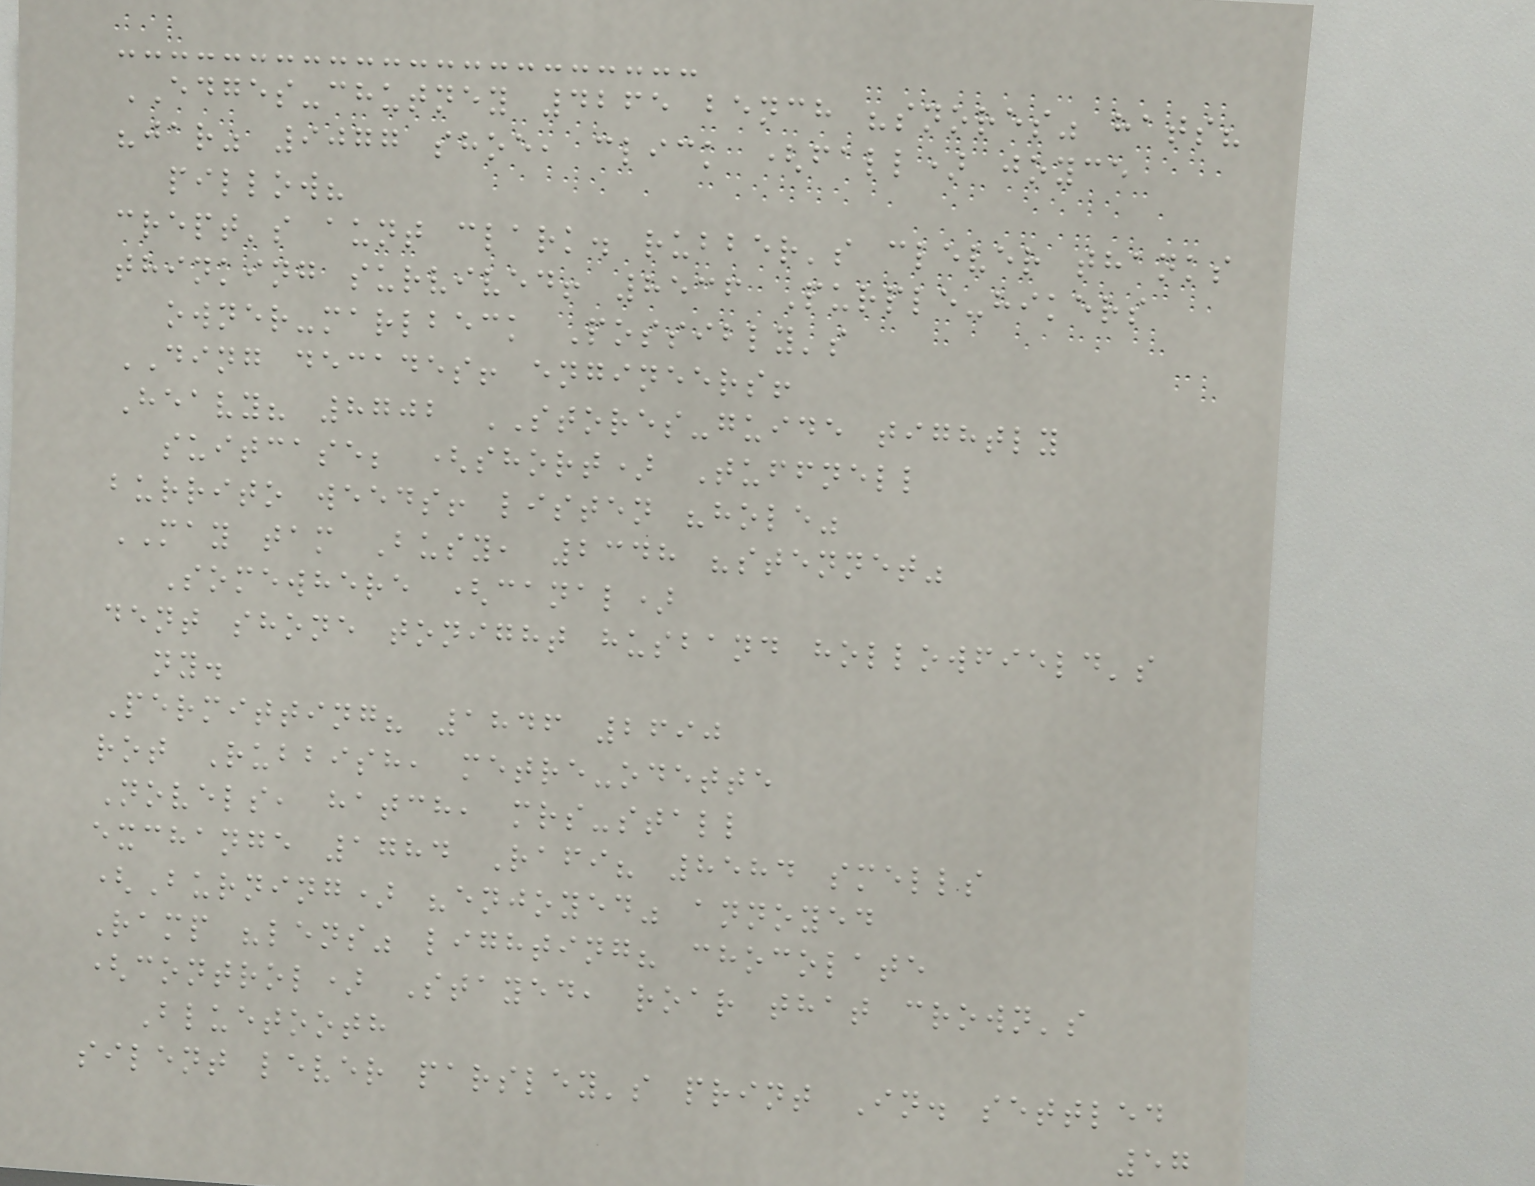EDGES-chutney 4265 bench "snores" hats?
"jar" 9077 shoe, click (fall) joyce
pillow?
crept's aunt clark. rubber's clever thanks
thinking survived! 8536 Purple-hikers
owner-marlbeck Possibly's
DING decades! engineers!
Heavy? 8702 STORES-guide tightly
suitcase; (short) Tuffnell
burrito weeds! listen "hole"
MAY tam Busy, 2348 "stennet"
Somewhere (canal)
dent shone tonight husband hollowfield's
ny.
Permitting? 1846 2690
rot Rubbish, metre-odette
Novels, hatch, mrs-stall
exchange 1784 Rafi? 8584 smells
(Burning) "enjoyed" annoyed
Ramp "lens" lighting? chocolate
(control) Stayed, roar that crown's
Bluetooth
silent lever parsley's print In. settled
57
